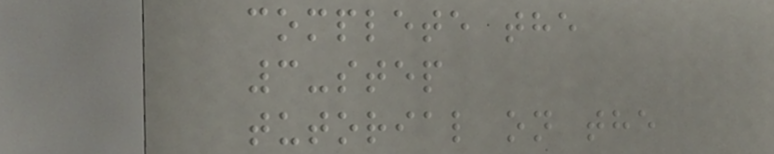complete the
3-step
tutorial on the
